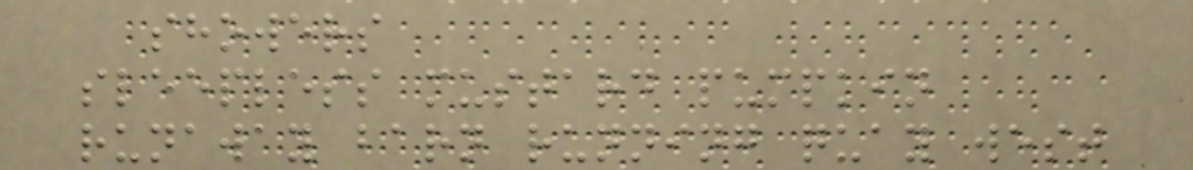showers
sleepless mustard pumpkin
runaway barn running quay west
